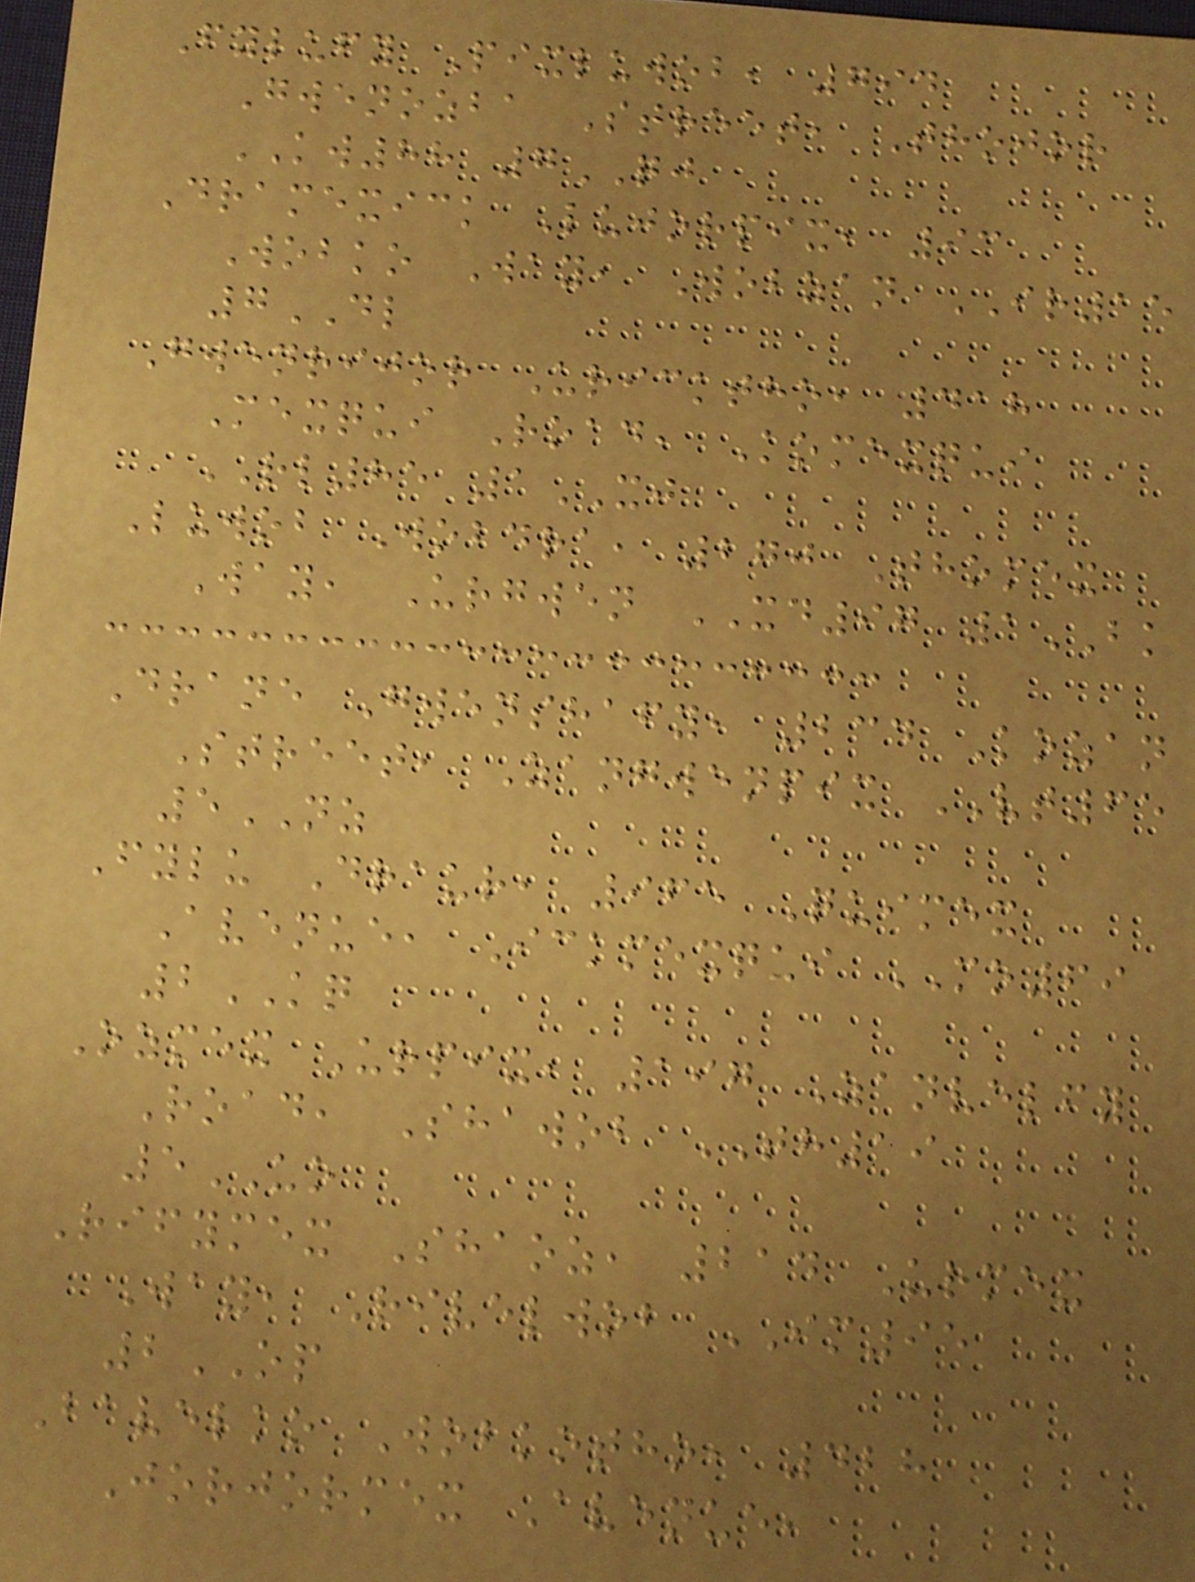Fylufy Pixluwob, 794
Gwenozba Street, Thojor
KW88 7QJ
Dramexick Lujorpix, 93
Wobko Way, Wobzan IR15
7DL
Gwenrijor Uricktho, 418
Mexqui Road, Komexqui
RL85 1XJ
Luwob Wobdra, 270 Thomex
Way, Urgwen XD97 1BK
Drane Gwenshafy, 234 Kozan
Street, Zangwenpix VT65
5NZ
Fylu Draur, 965 Quimex
Avenue, Ickmexqui MO69
2KQ
Ozmex Urpix, 197 Zanvelfy
Road, Shawob TH19
5UO
Rifymex Shaoz, 214 Urmex
Way, Rivelwob IM95
2OP
Bavelko Wobkotho, 428
Jorjormex Avenue,
